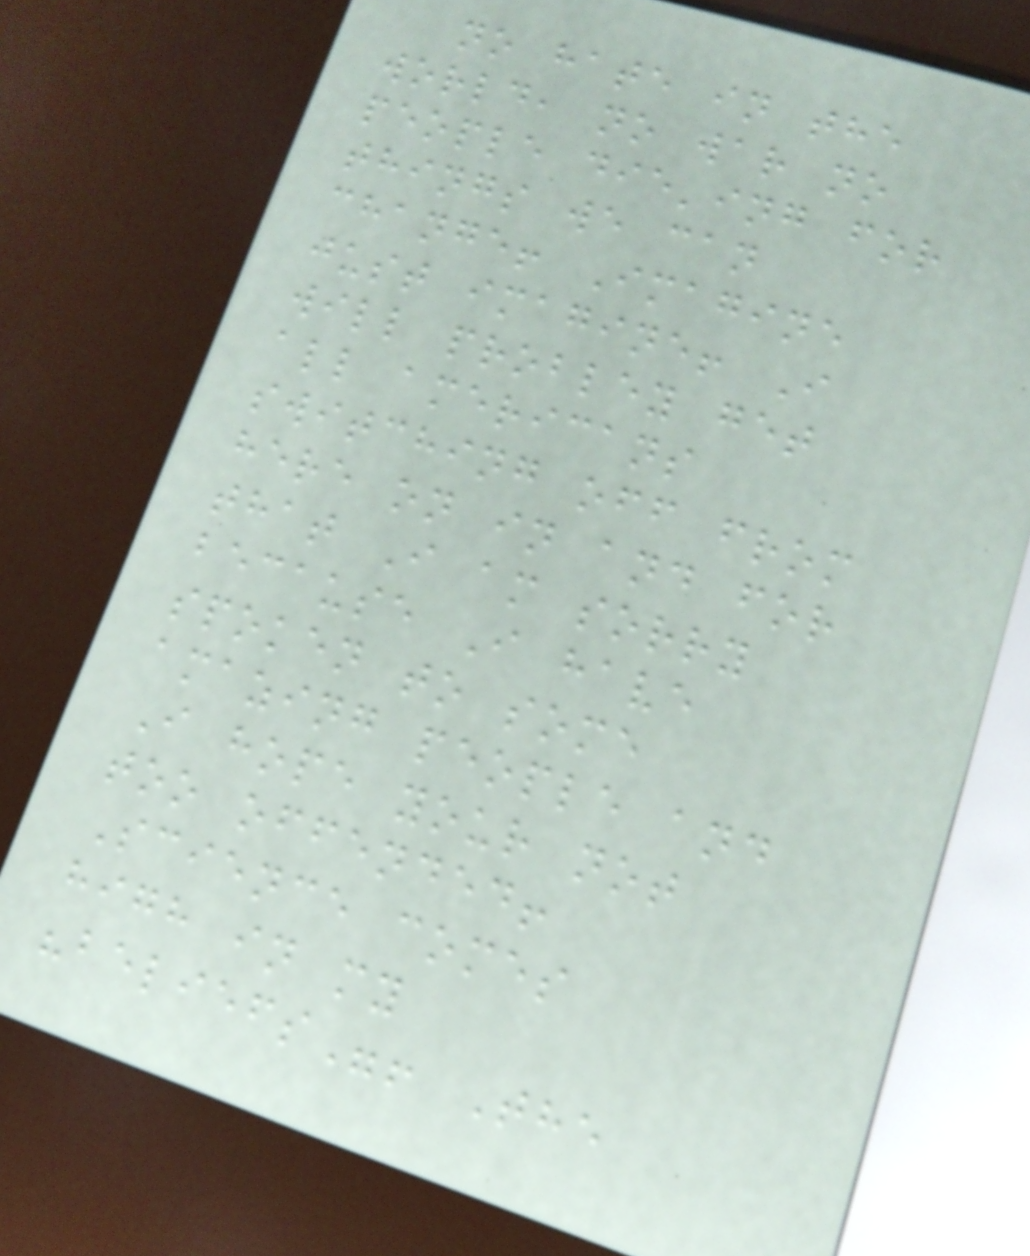no hate in the
world, no war no
people die'ing for
things we can
change! Imagine
just imagine! I
will probley get
all americans
switching off from
here on in and for
that I am sorry
because I have
spoken to some
amazing people and
I hope your not
too offended!
Science comes
high in my
"beliefs"! The
